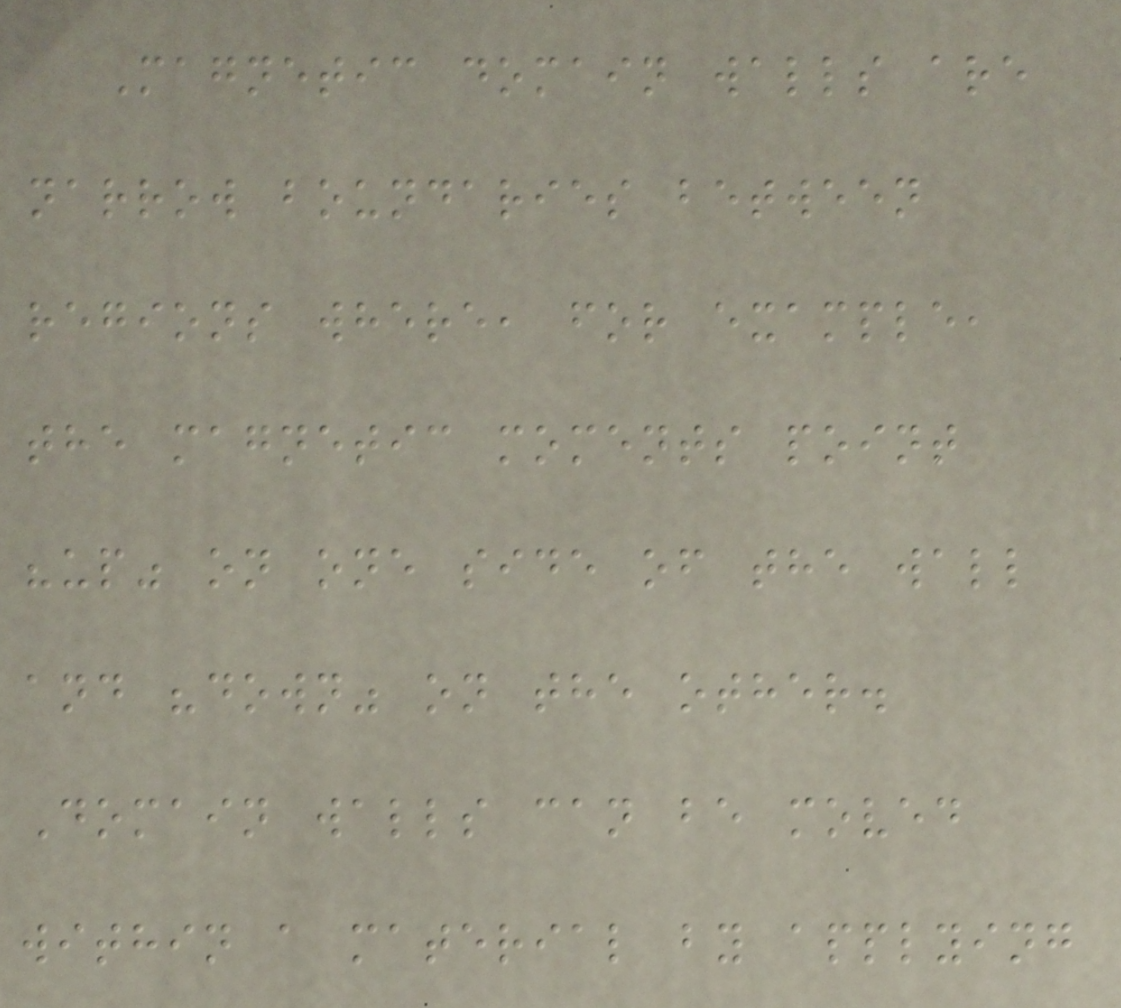Magnetic domain walls are
narrow boundaries between
regions where, for example,
the magnetic moments point
"up" on one side of the wall
and "down" on the other.
Domain walls can be moved
within a material by applying
